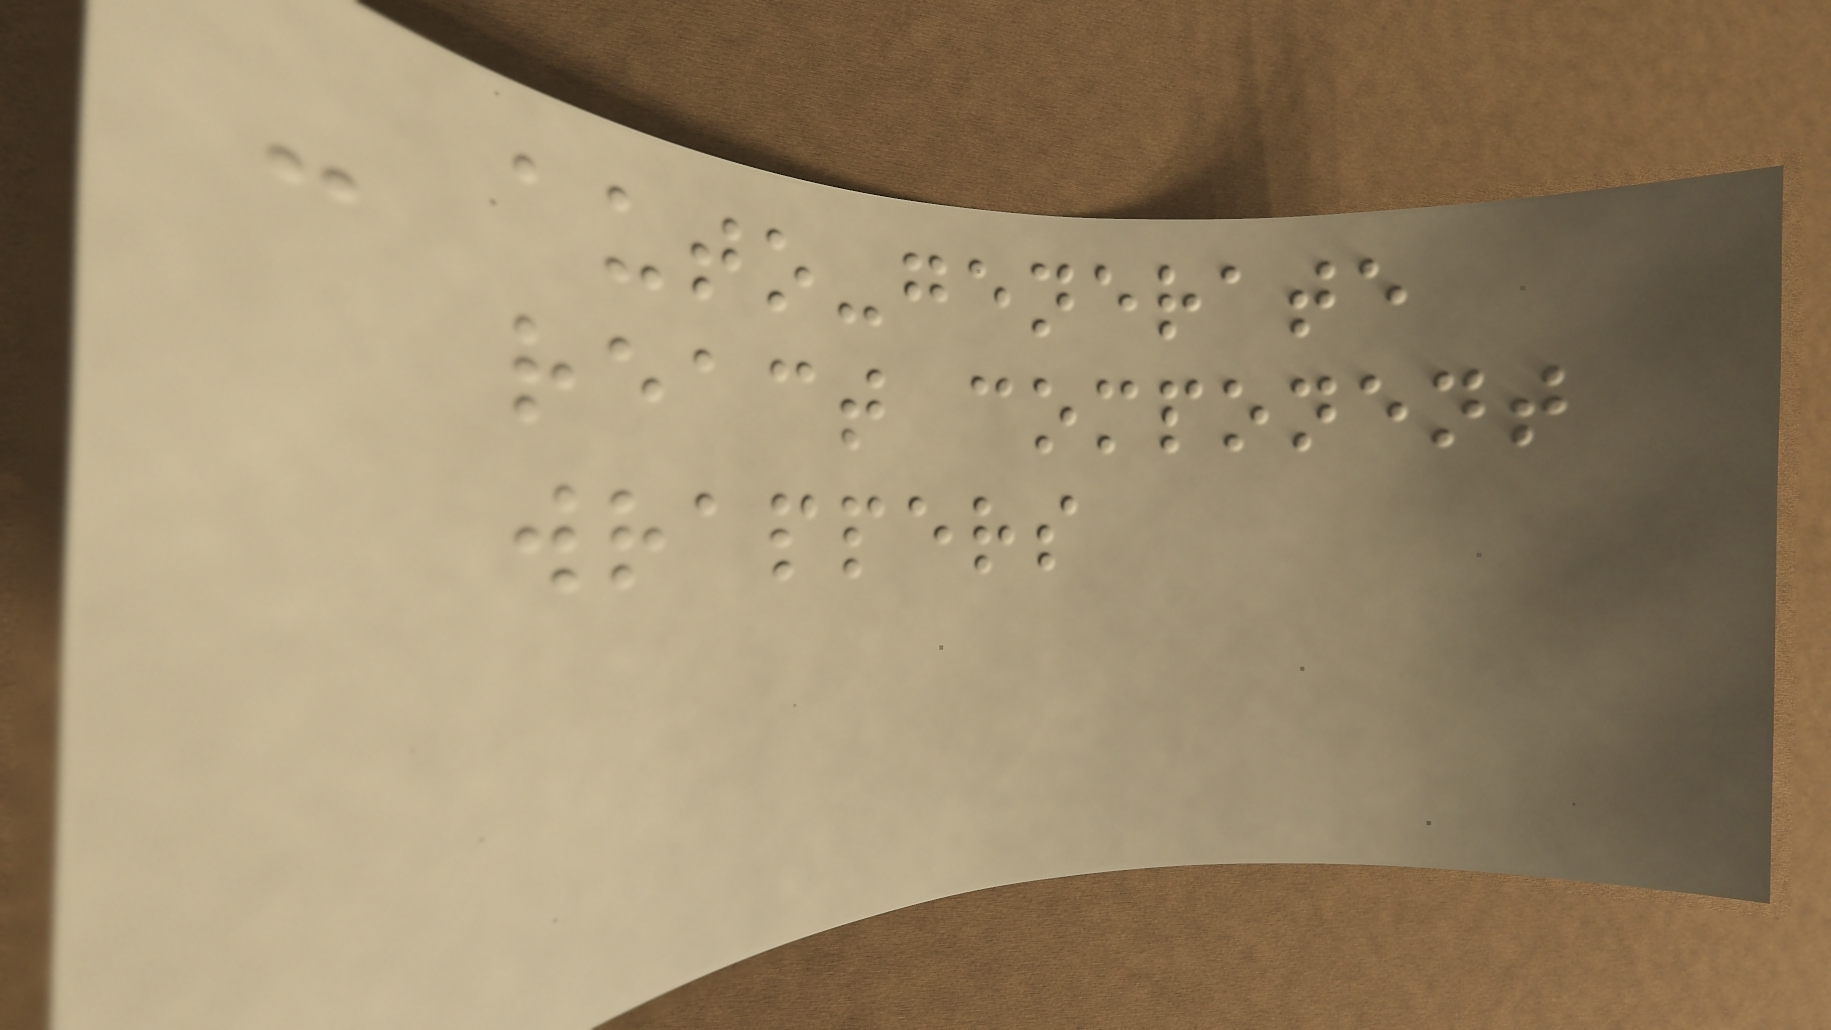- auto-generate
react component
wrappers
